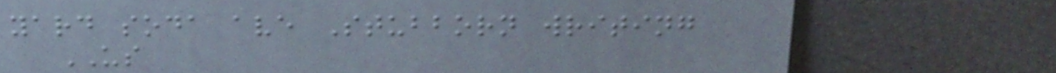yard soda ave Stubborn writing
US
